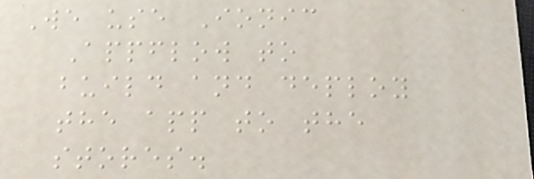We use Ionic
Appflow to
build and deploy
the app to the
stores.
